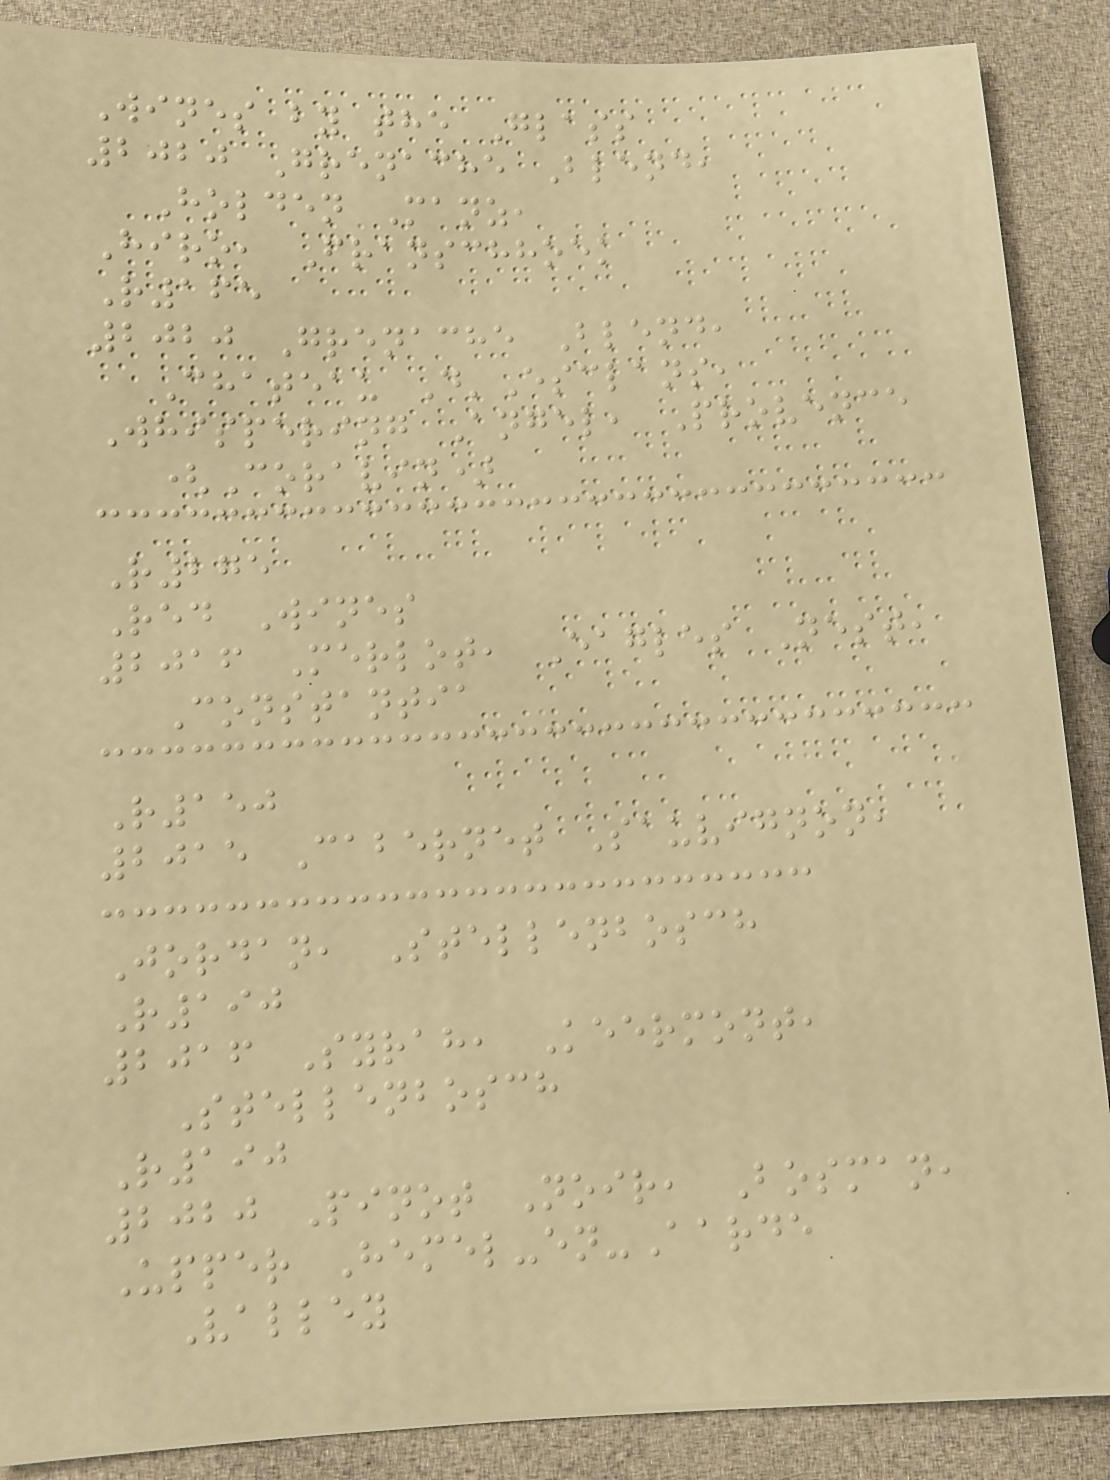Wines by the Glass
2020 Grenache Blend,
Holden Manz,
Hiro, Franschhoek
R165
2020 Grenache Blend,
Chateau D'Esclans,
Whispering Angel, Provence
(Coravin)
R275
Red Wines
2016 Merlot, Eagles Nest,
Constantia
R150
2015 Cabernet Sauvignon,
Jordan, Stellenbosch
R190
2016 Syrah, Keermont,
Stellenbosch
R190
2020 Pinot Noir, Bosman,
Upper Hemel-en-Aarde
Valley
